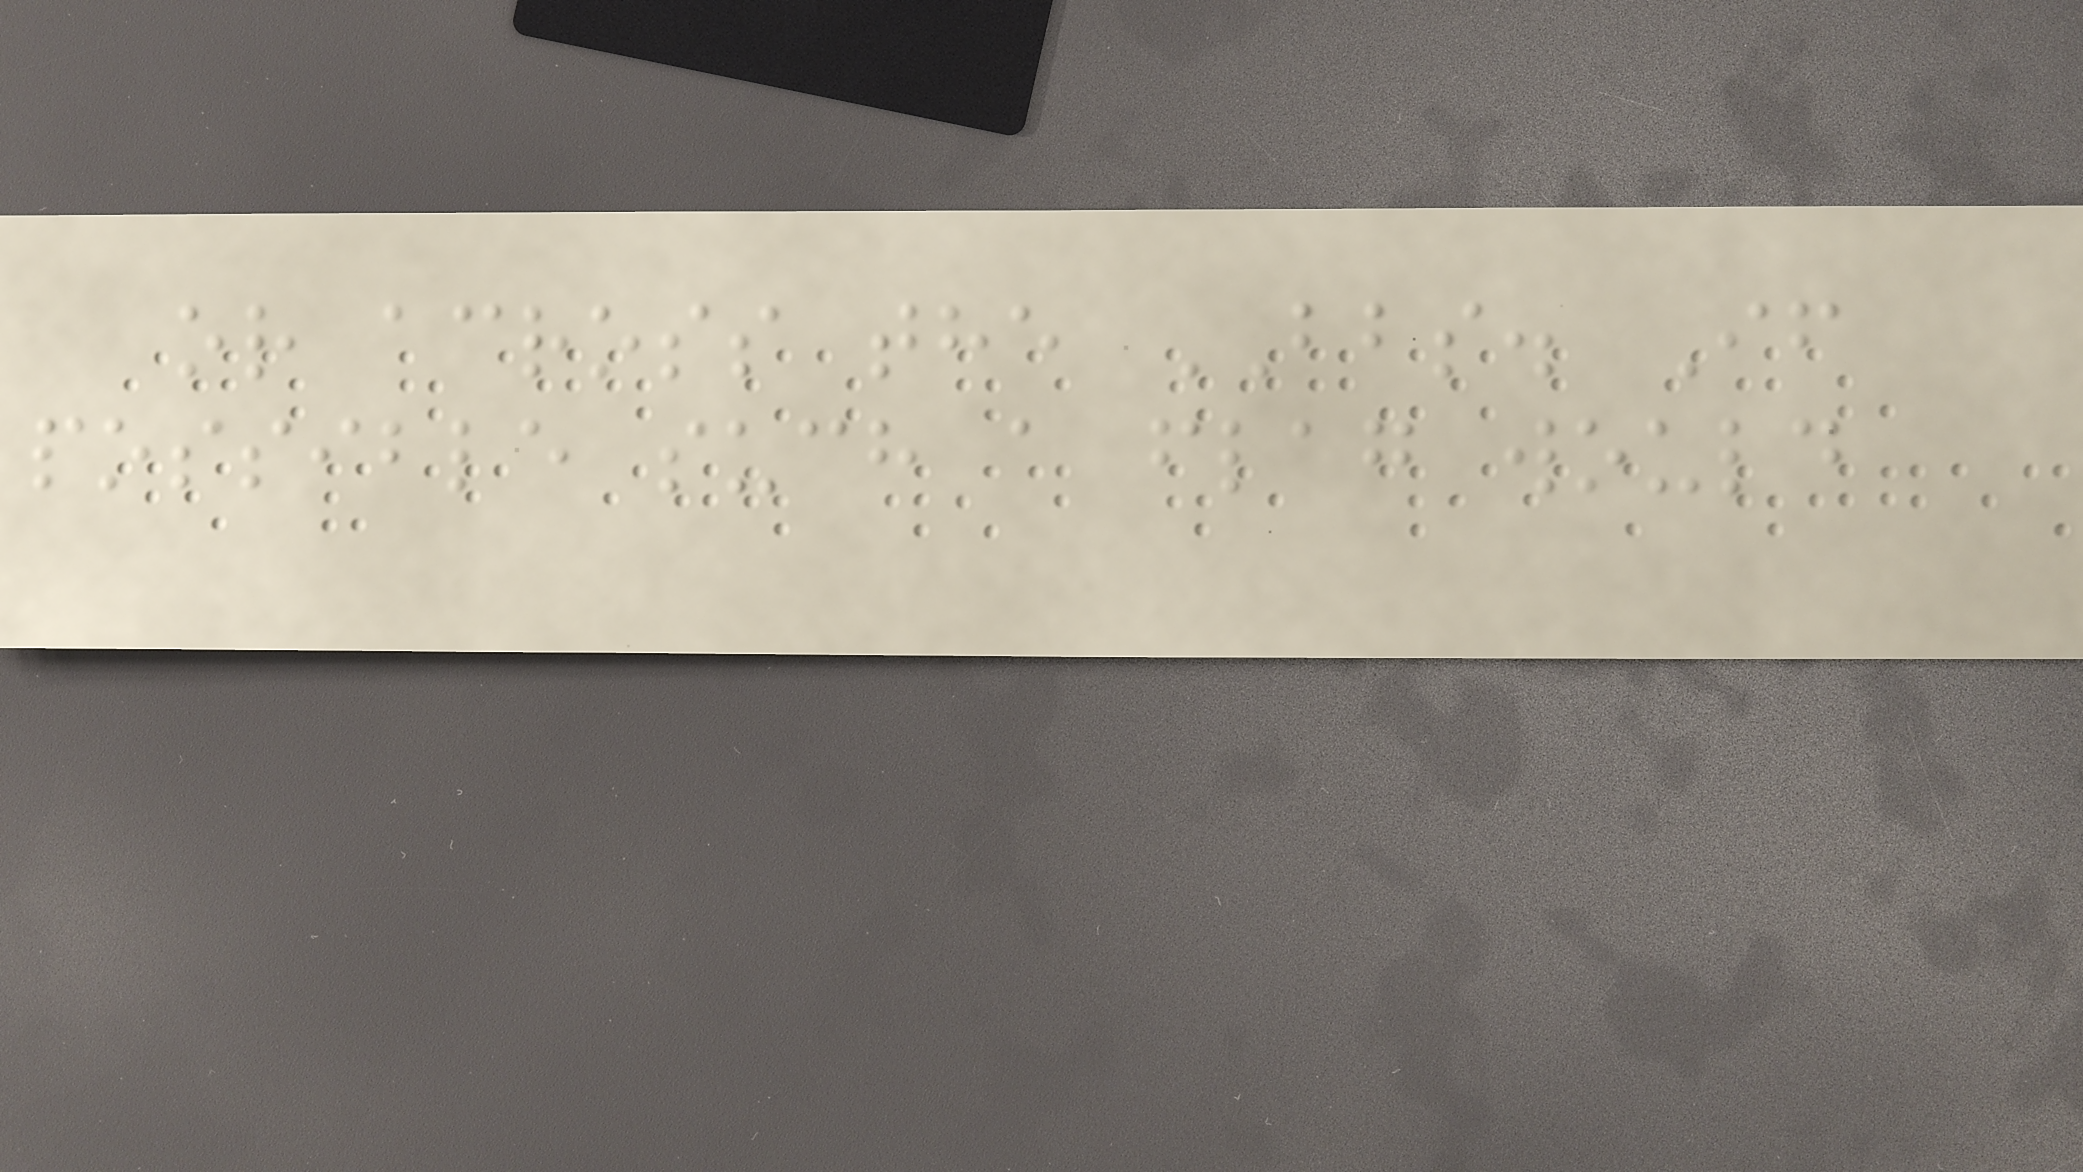or across the BBS. If
possible such a flag would
